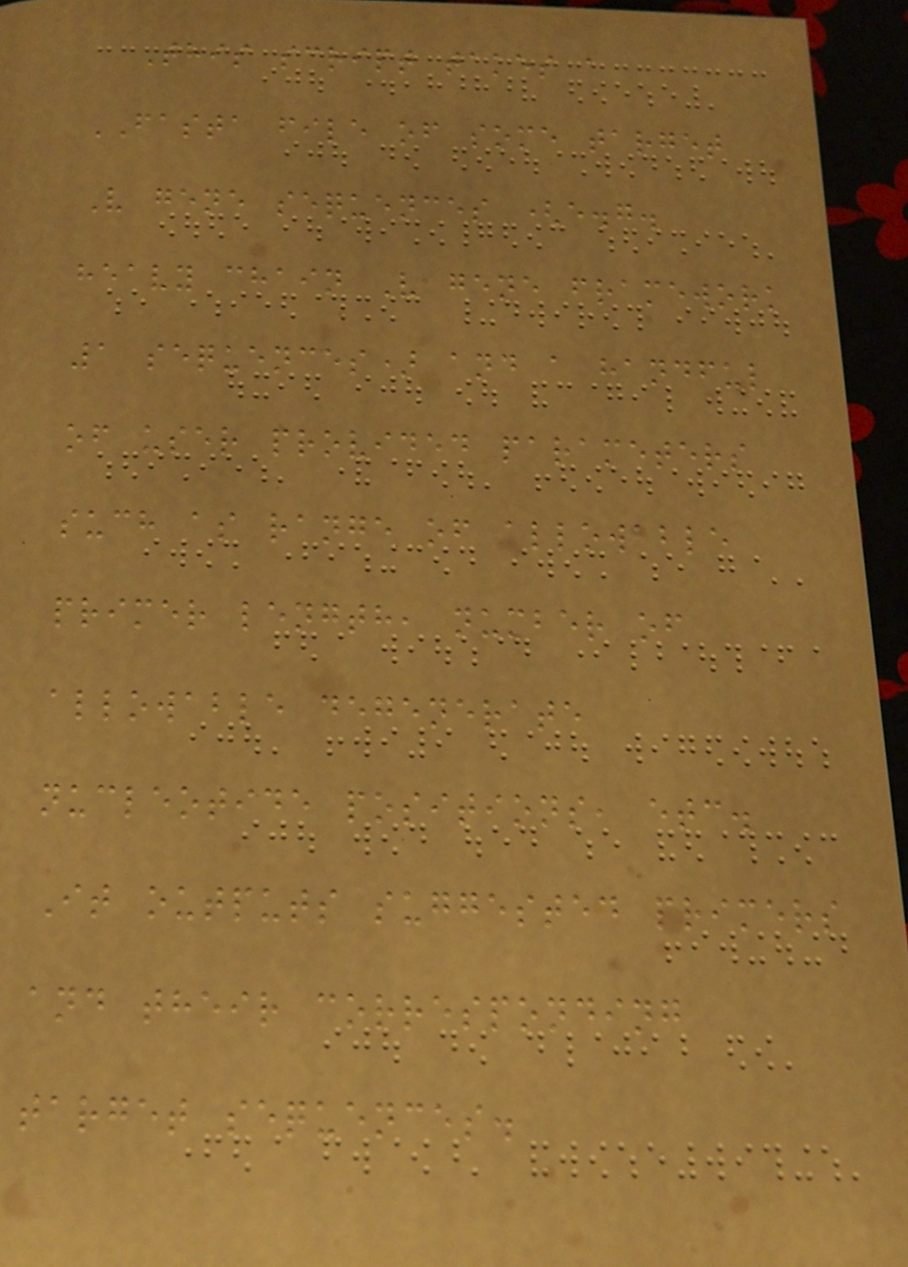This script takes a
FASTA file of some target
V gene sequences (e.g.
heavy chain V gene framework
1 sequences) and a handful
of user provided parameters
such as range of allowable
primer length, number of
allowable degenerate
nucleotide positions, etc.
It outputs suggested primers
and their corresponding
target sequences.
